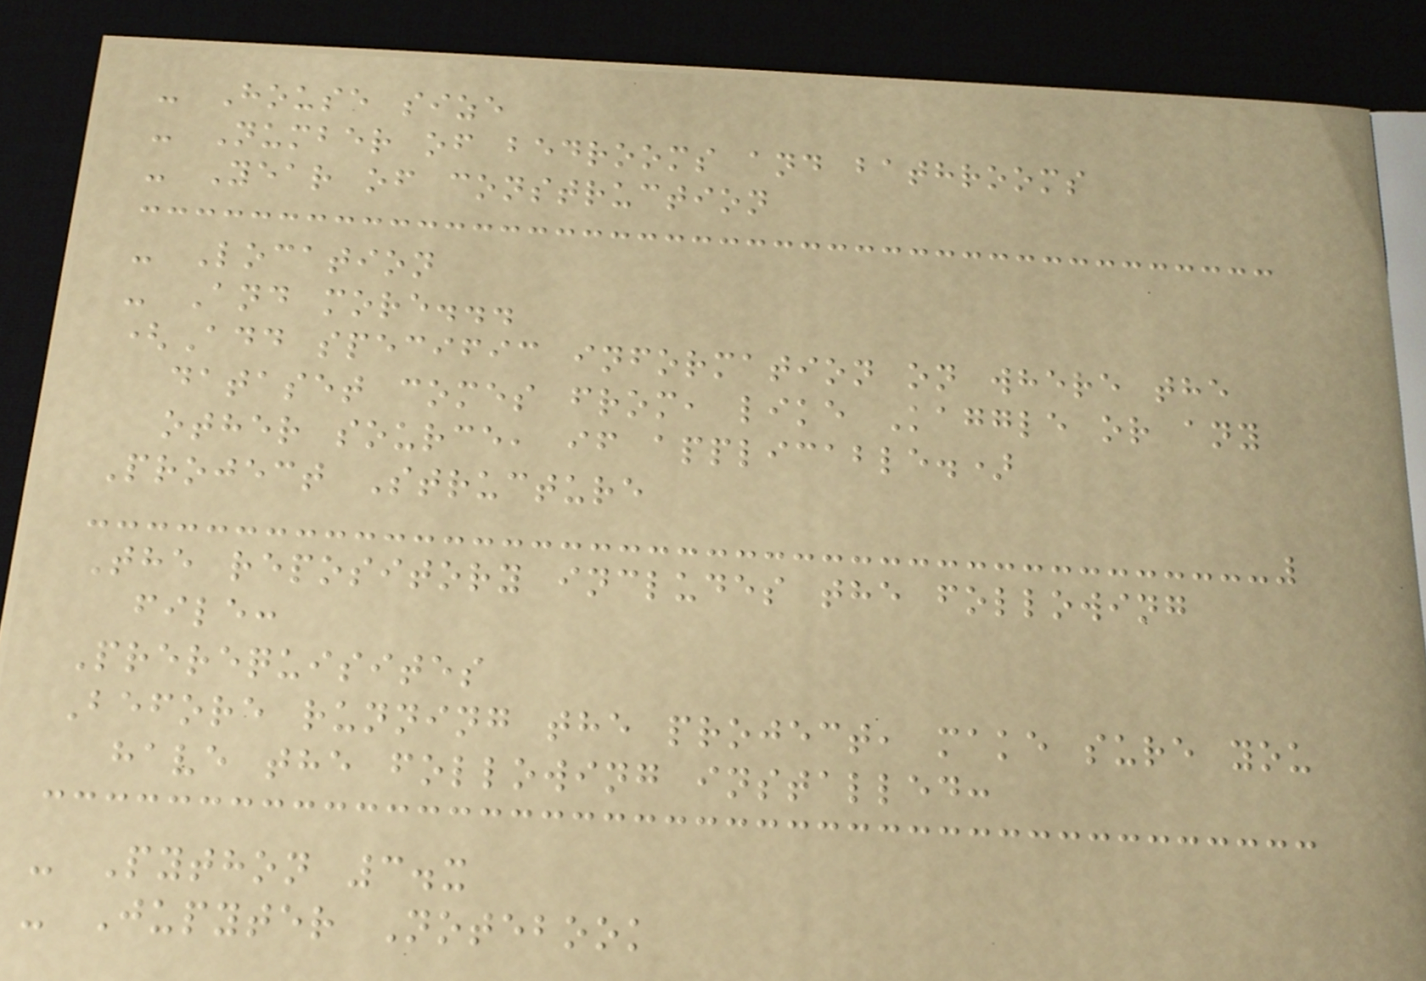- House size
- Number of bedrooms and bathrooms
- Year of construction
- Location
- And more...
(Add specific information on where the
dataset comes from, like Kaggle or any
other source, if applicable.)
Project Structure
The repository includes the following
file:
Prerequisites
Before running the project, make sure you
have the following installed:
- Python 3.x
- Jupyter Notebook
